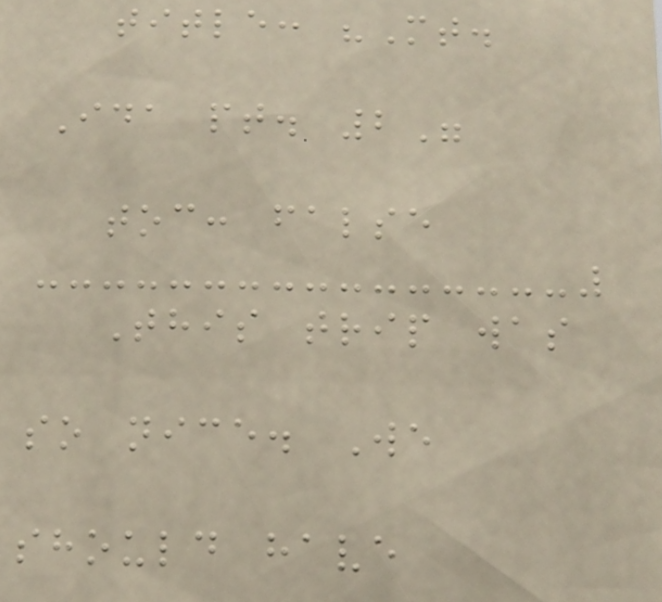title: "Mt.
Ida pt. 2"
toc: false
This trip was
so nice. We
should have
